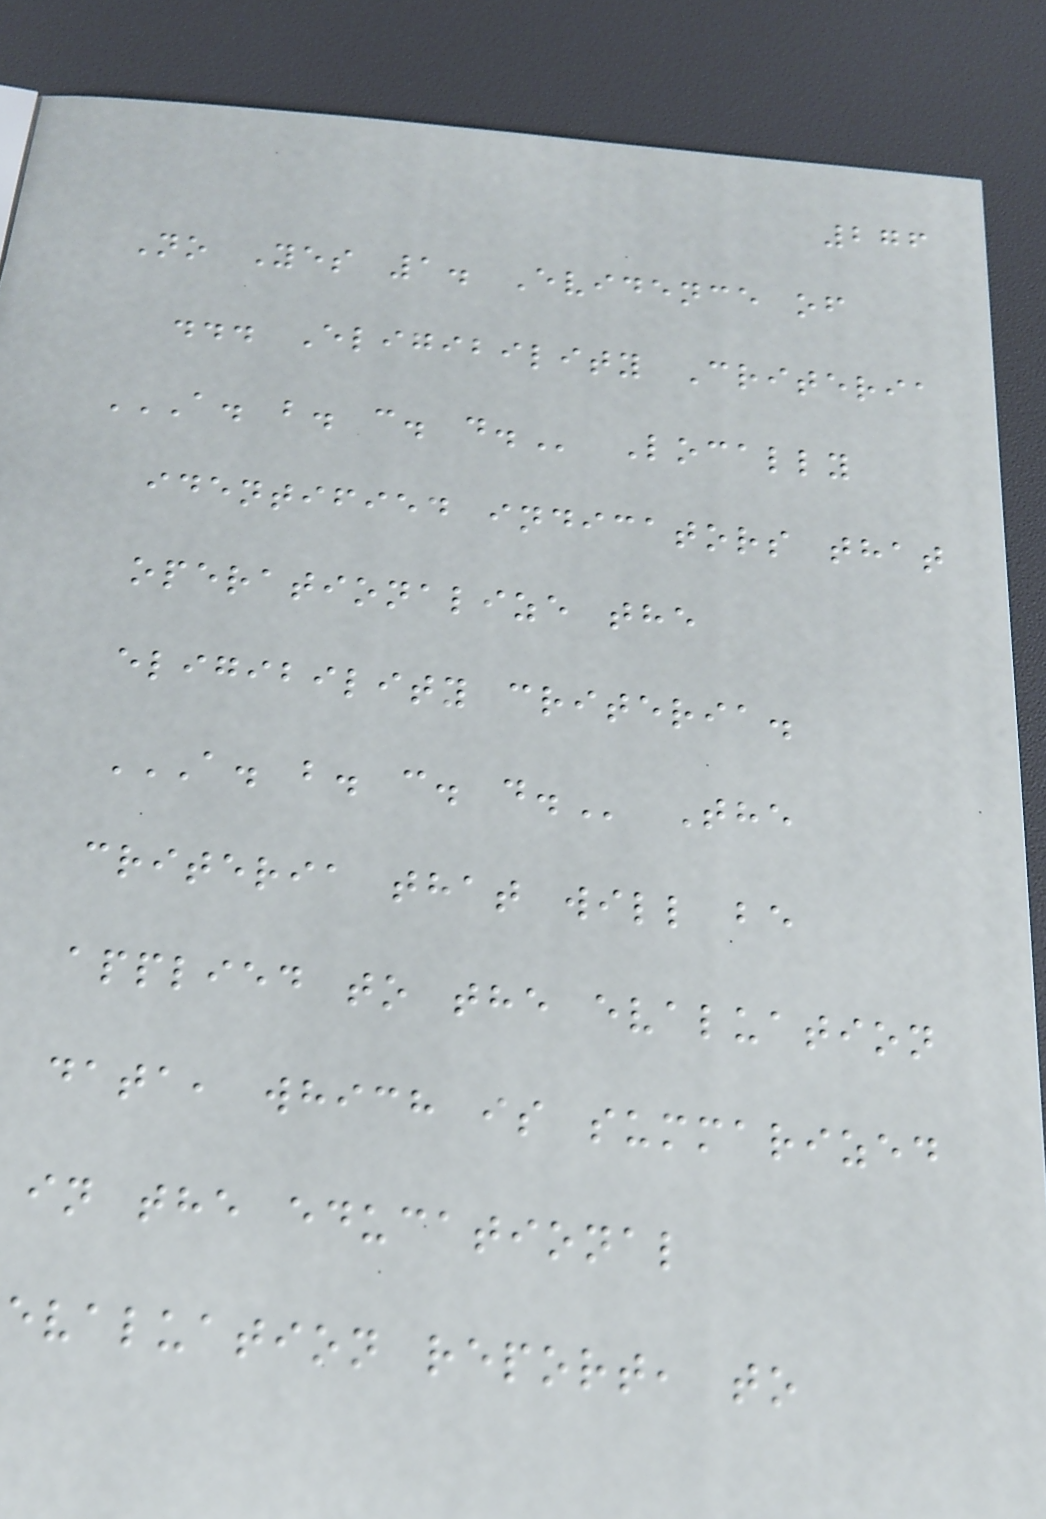276
No Yes 1. Evidence of
... Eligibility Criteria
A. B. C. D. Locally
identified indicators that
operationalize the
eligibility criteria.
A. B. C. D. The
criteria that will be
applied to the evaluation
data, which is summarized
in the educational
evaluation report, to
